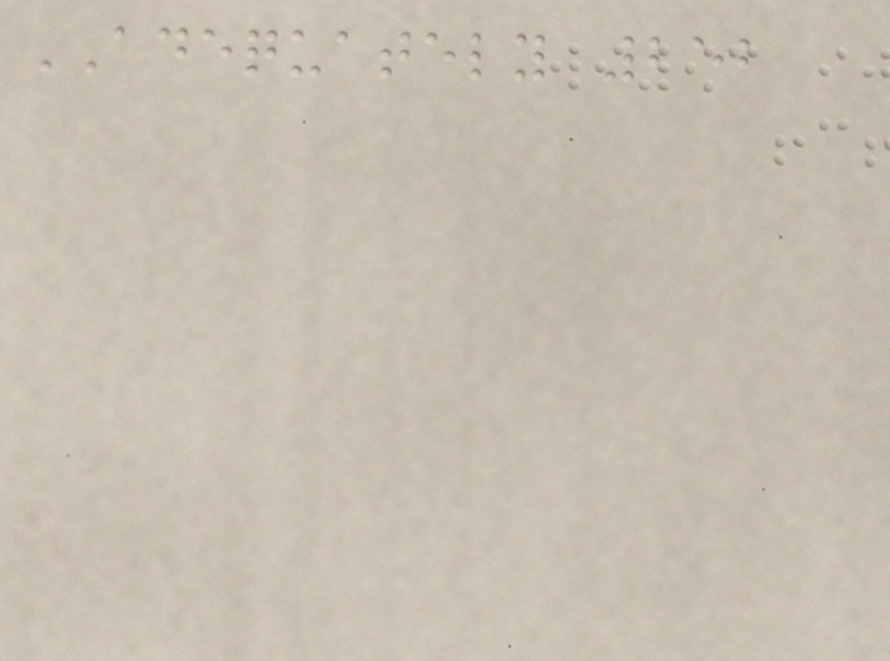ADEQUATELY 252
